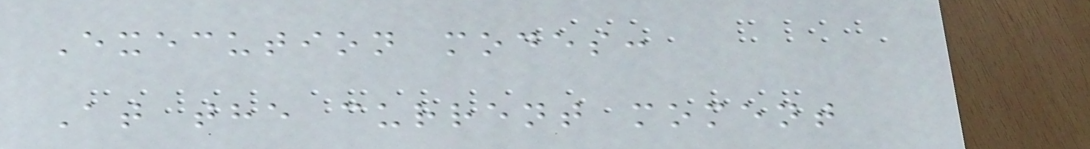Execution modes:
At the current moment
